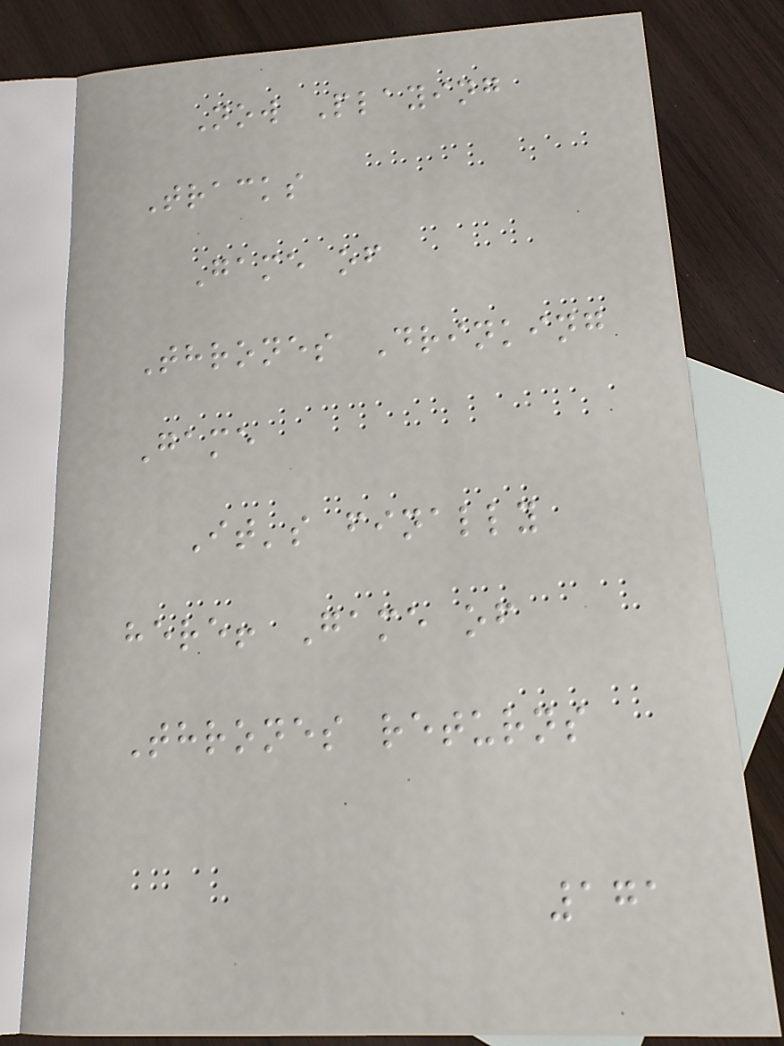Now Playing
Tracks
Game of
Thrones Drinking
Game
It's finally
here! Game of
Thrones returns
171
